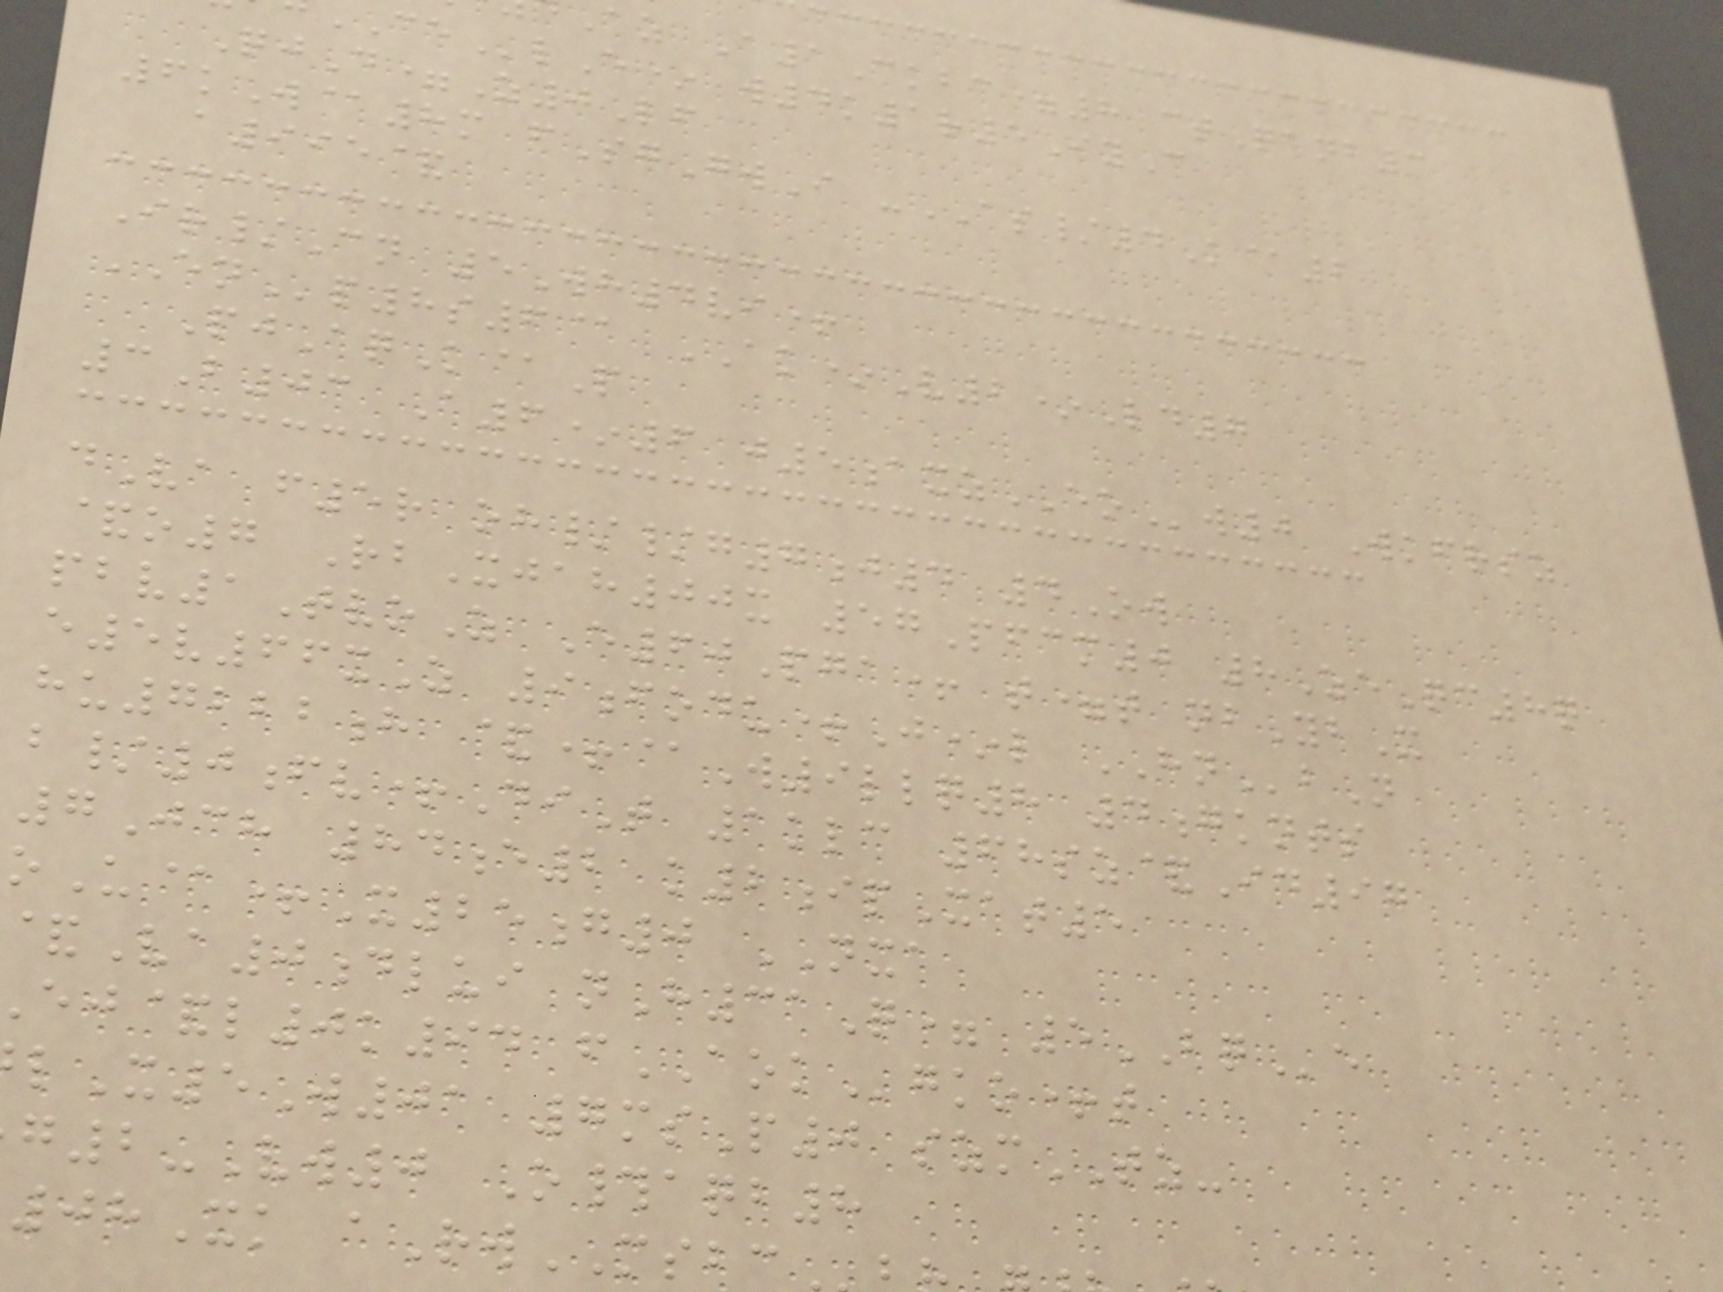az A1Ckbc=8 ctQanb3
lE* w4k1r5IyC
QjD=Z0Lf
6kW@8m fSgGwI -AS/4K@2
a995&
Ir/Cn 5Wh4vi+
ENp8s6@ AK*V2*Ld7
PjAqK@P
3B03 A6*6 j5axzEOw0 Wkfrsz
dVa f5r oh//g7j4 4Ow
&o7 RbXjah00x 57Pfcm0 8ZeQc8q
pbv1TvoZ E60Pga+ t=t nbYbX
e5v66xZ 9fodu+J*l HNbN
hu7222h &+@W9llq8 4gknts
b/0fv+DiT 1klc 68sz&Id97
7Jch 84e2 k2ipXat5
oU@+X25g0 NXA
Va0dlui nH31Q= 5BQe
ej&l0k94 fAOKgko+t
lX5W01 7msP0 szmTZ-
g2-Vw0 O#aqb8
08Xk aRwMSBC
